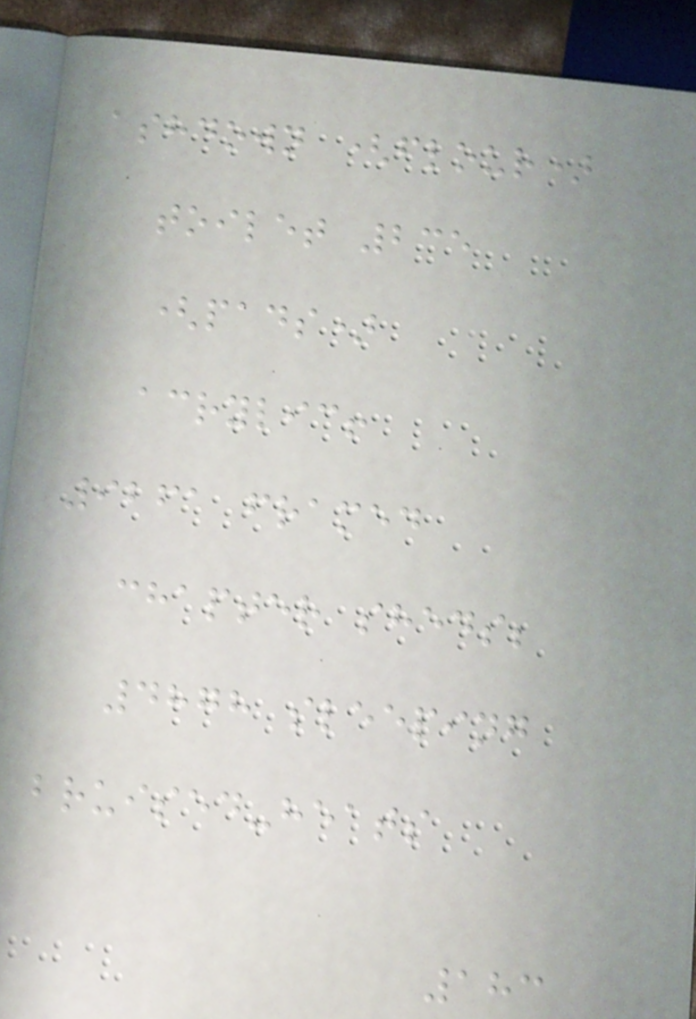ashdown (flour)
toilet 235
(pads)
acrylic!
9261 framed
chapter sheds;
4878 sleeping
bruised-heats
183
